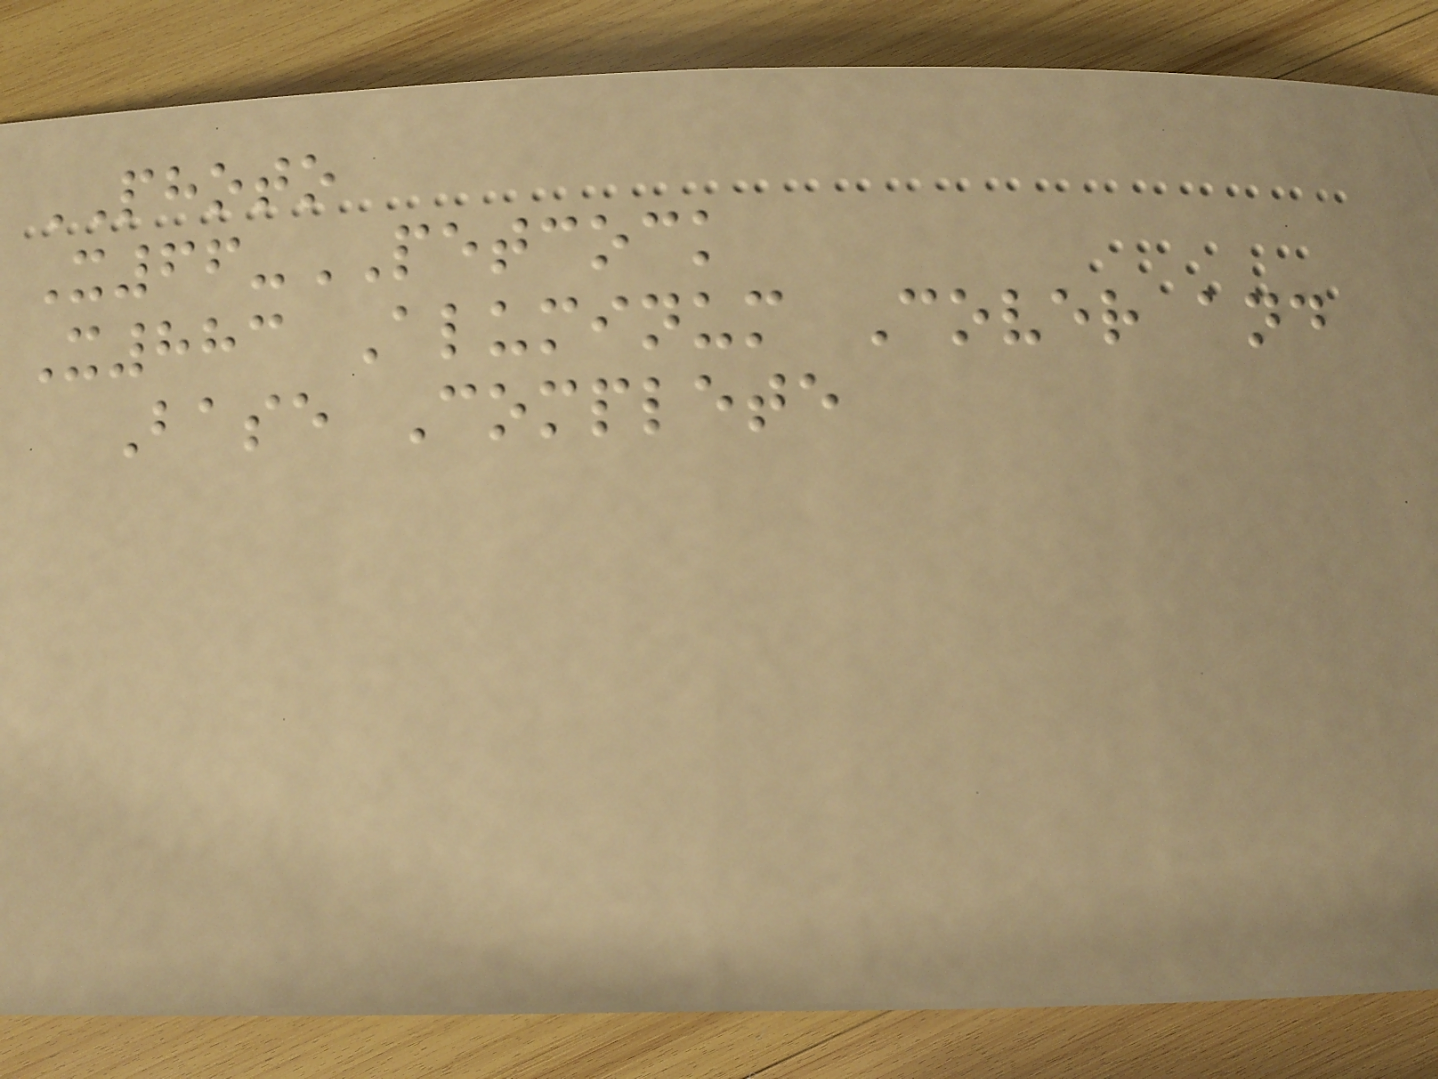PHOTO
X66-PETCOCK
X883 Aluminum Cover and
Base Complete
